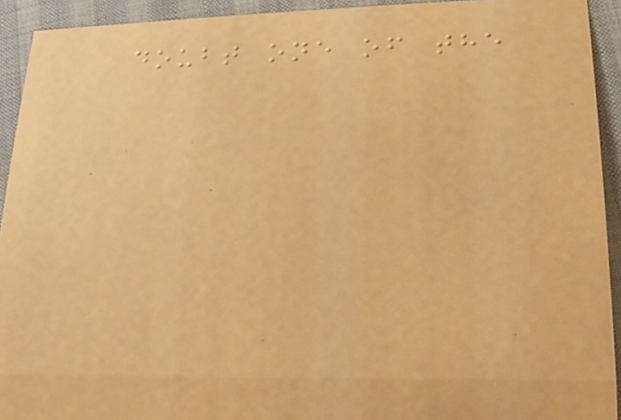doubt one of the
